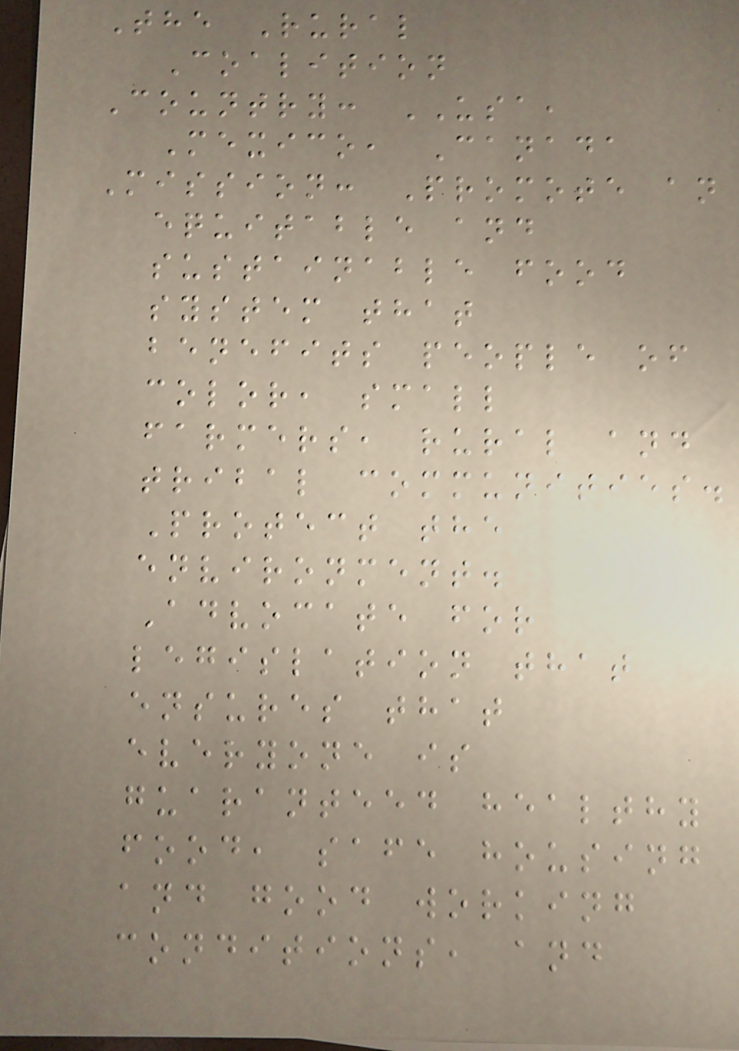The Rural
Coalition
Country: USA,
Mexico, Canada
Mission: Promote an
equitable and
sustainable food
system that
benefits people of
color, small
farmers, rural and
tribal communities.
Protect the
environment.
Advocate for
legislation that
ensures that
everyone is
guaranteed healthy
food, safe housing
and good working
conditions, and
